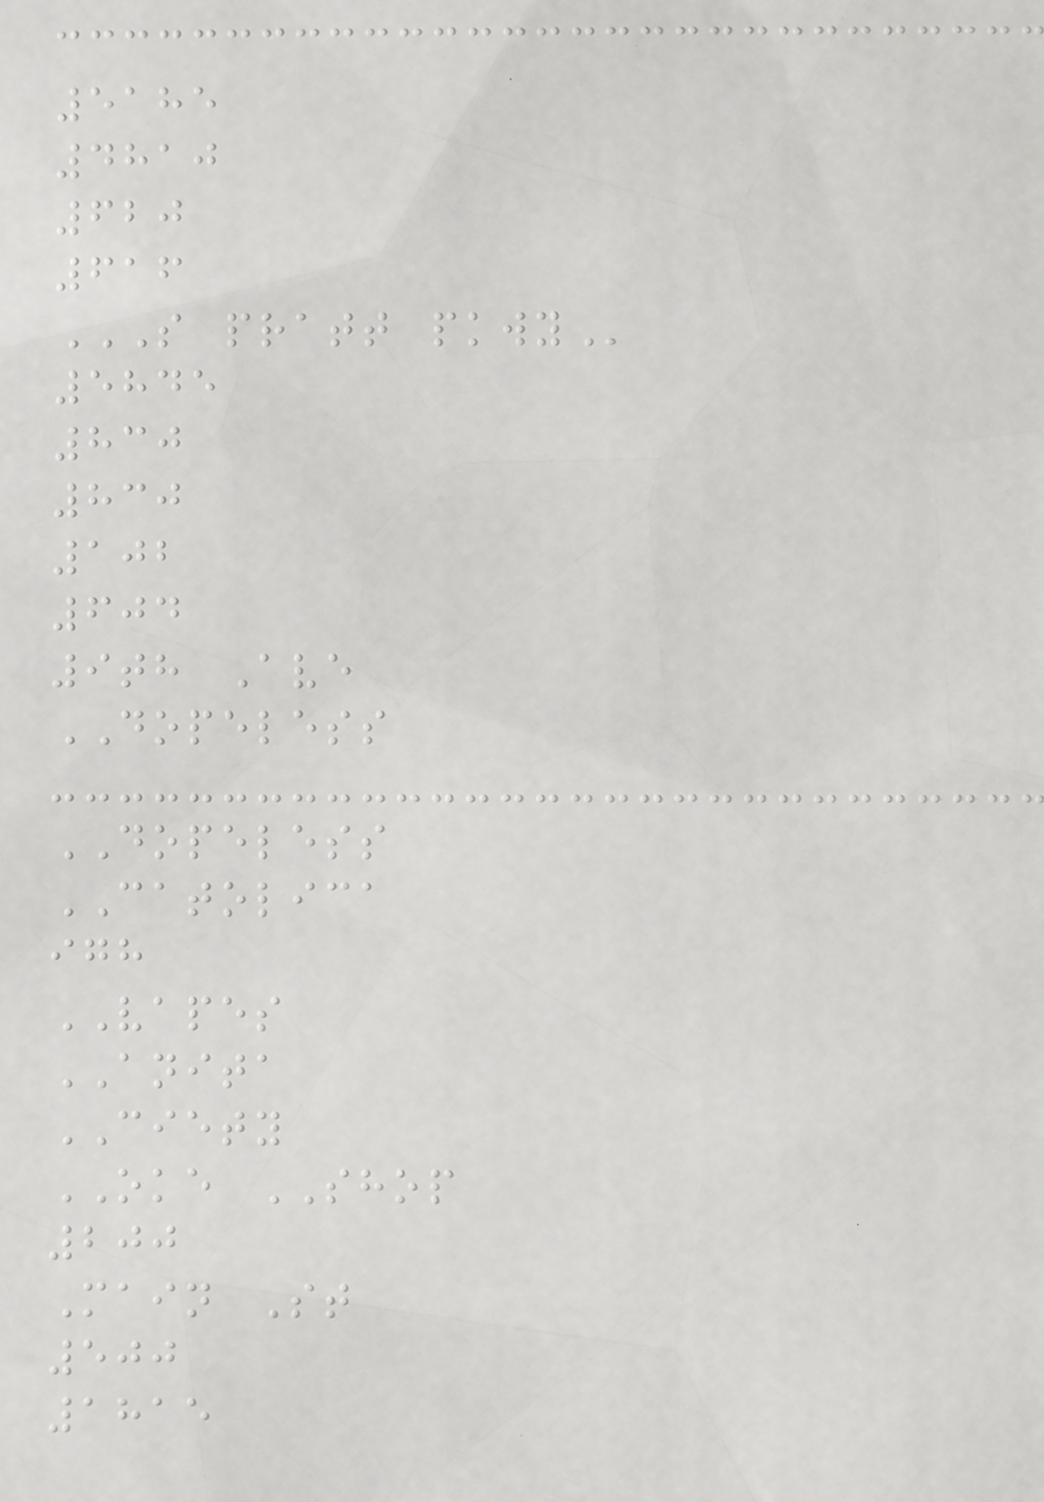5185
4810
620
616
S PRATT PKWY
5845
830
830
102
604
9th Ave
DOPELESS
DOPELESS
CATOLICA
igh
VAPES
ANITA
CIETY
OKE SHOP
200
Main St
500
1815
